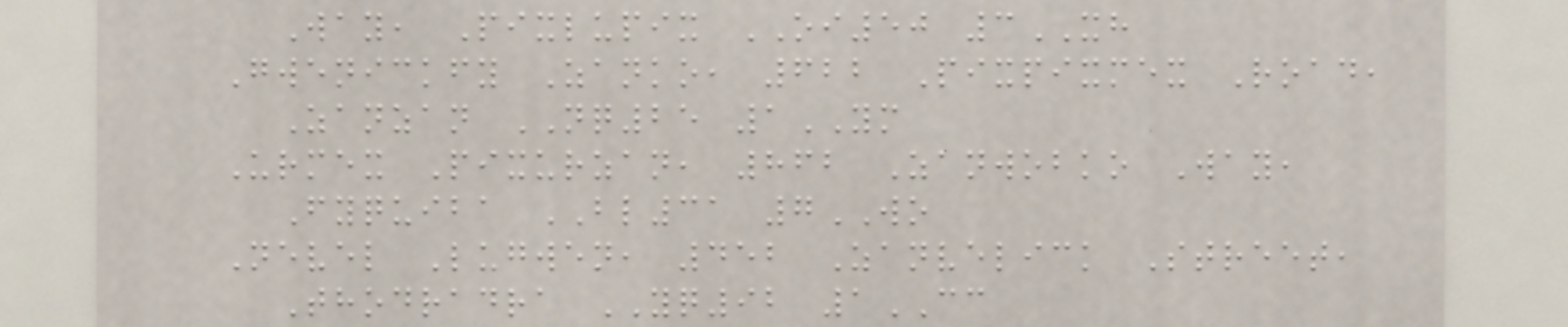Way, Pixlupix OI50 3XH
Gwenickfy Zanko, 622 Pixpixmex Road,
Zanzan NQ25 1YM
Urmex Pixurzan, 862 Zanwobko Way,
Fyquiba BL31 7WO
Nevel Lugwen, 452 Zanvelick Street,
Thodradra YQ92 1CC
